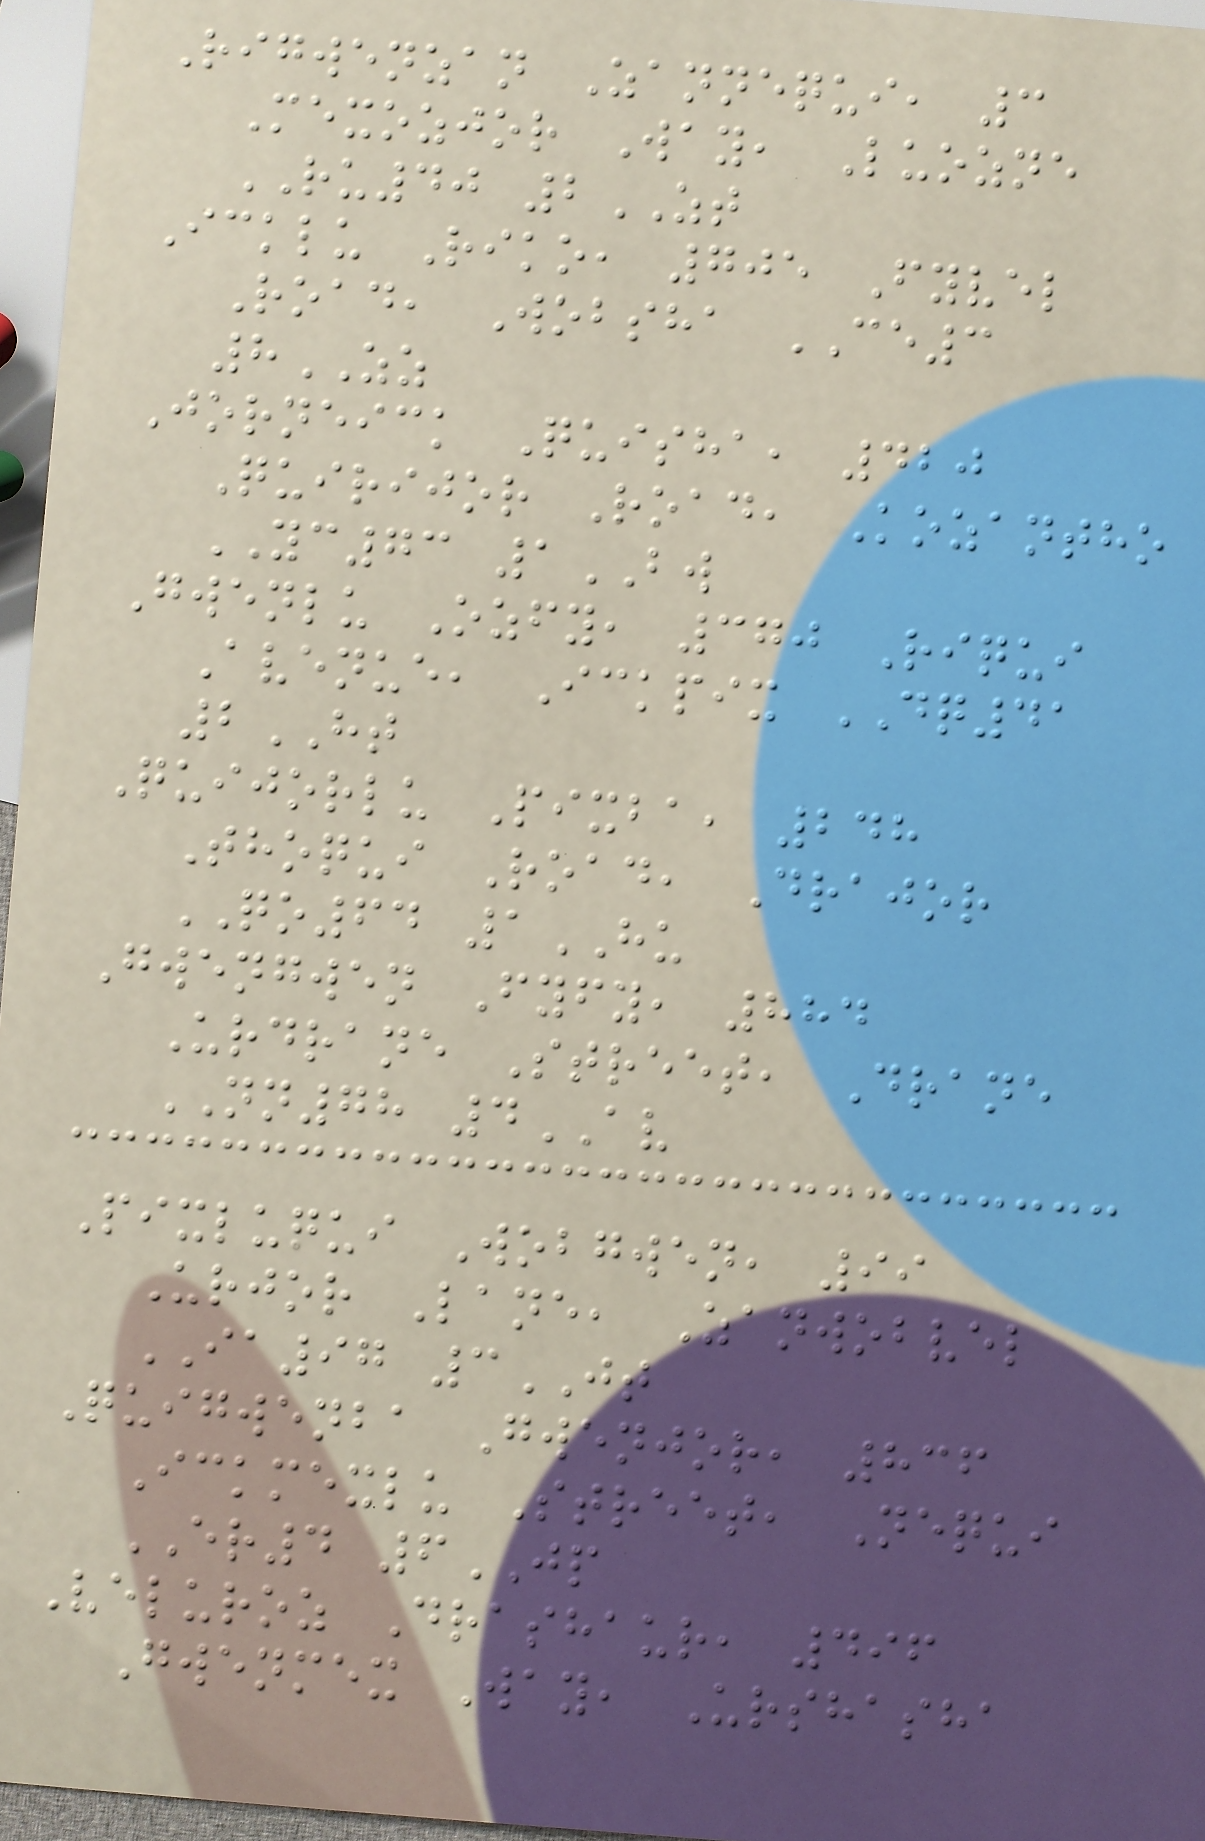Rigwenzan Zannequi, 3
Mexozjor Way, Luozne
RU40 2ZT
Icklu Riko, 705 Fyvel
Road, Wobsha CE3
8ZZ
Jorneick Quisha, 420
Quirijor Road, Kozantho
YC73 1BW
Gwenlu Ozfy, 370 Riqui
Avenue, Ickpix DQ41
2HT
Quijorlu Pixba, 248
Thoqui Road, Drajor
QO64 1HU
Gwengwen Fyfy, 884
Urdrane Street, Drane
NN78 4AV
Pixluqui Wobgwen, 99
Urjor Lane, Zanwobvel
IA97 3JT
Quigwenba Gwenjor, 836
Ickmexlu Street, Nequi
ER4 6JP
Veluroz Drashaur, 496
Gwenmex Way, Urshasha
